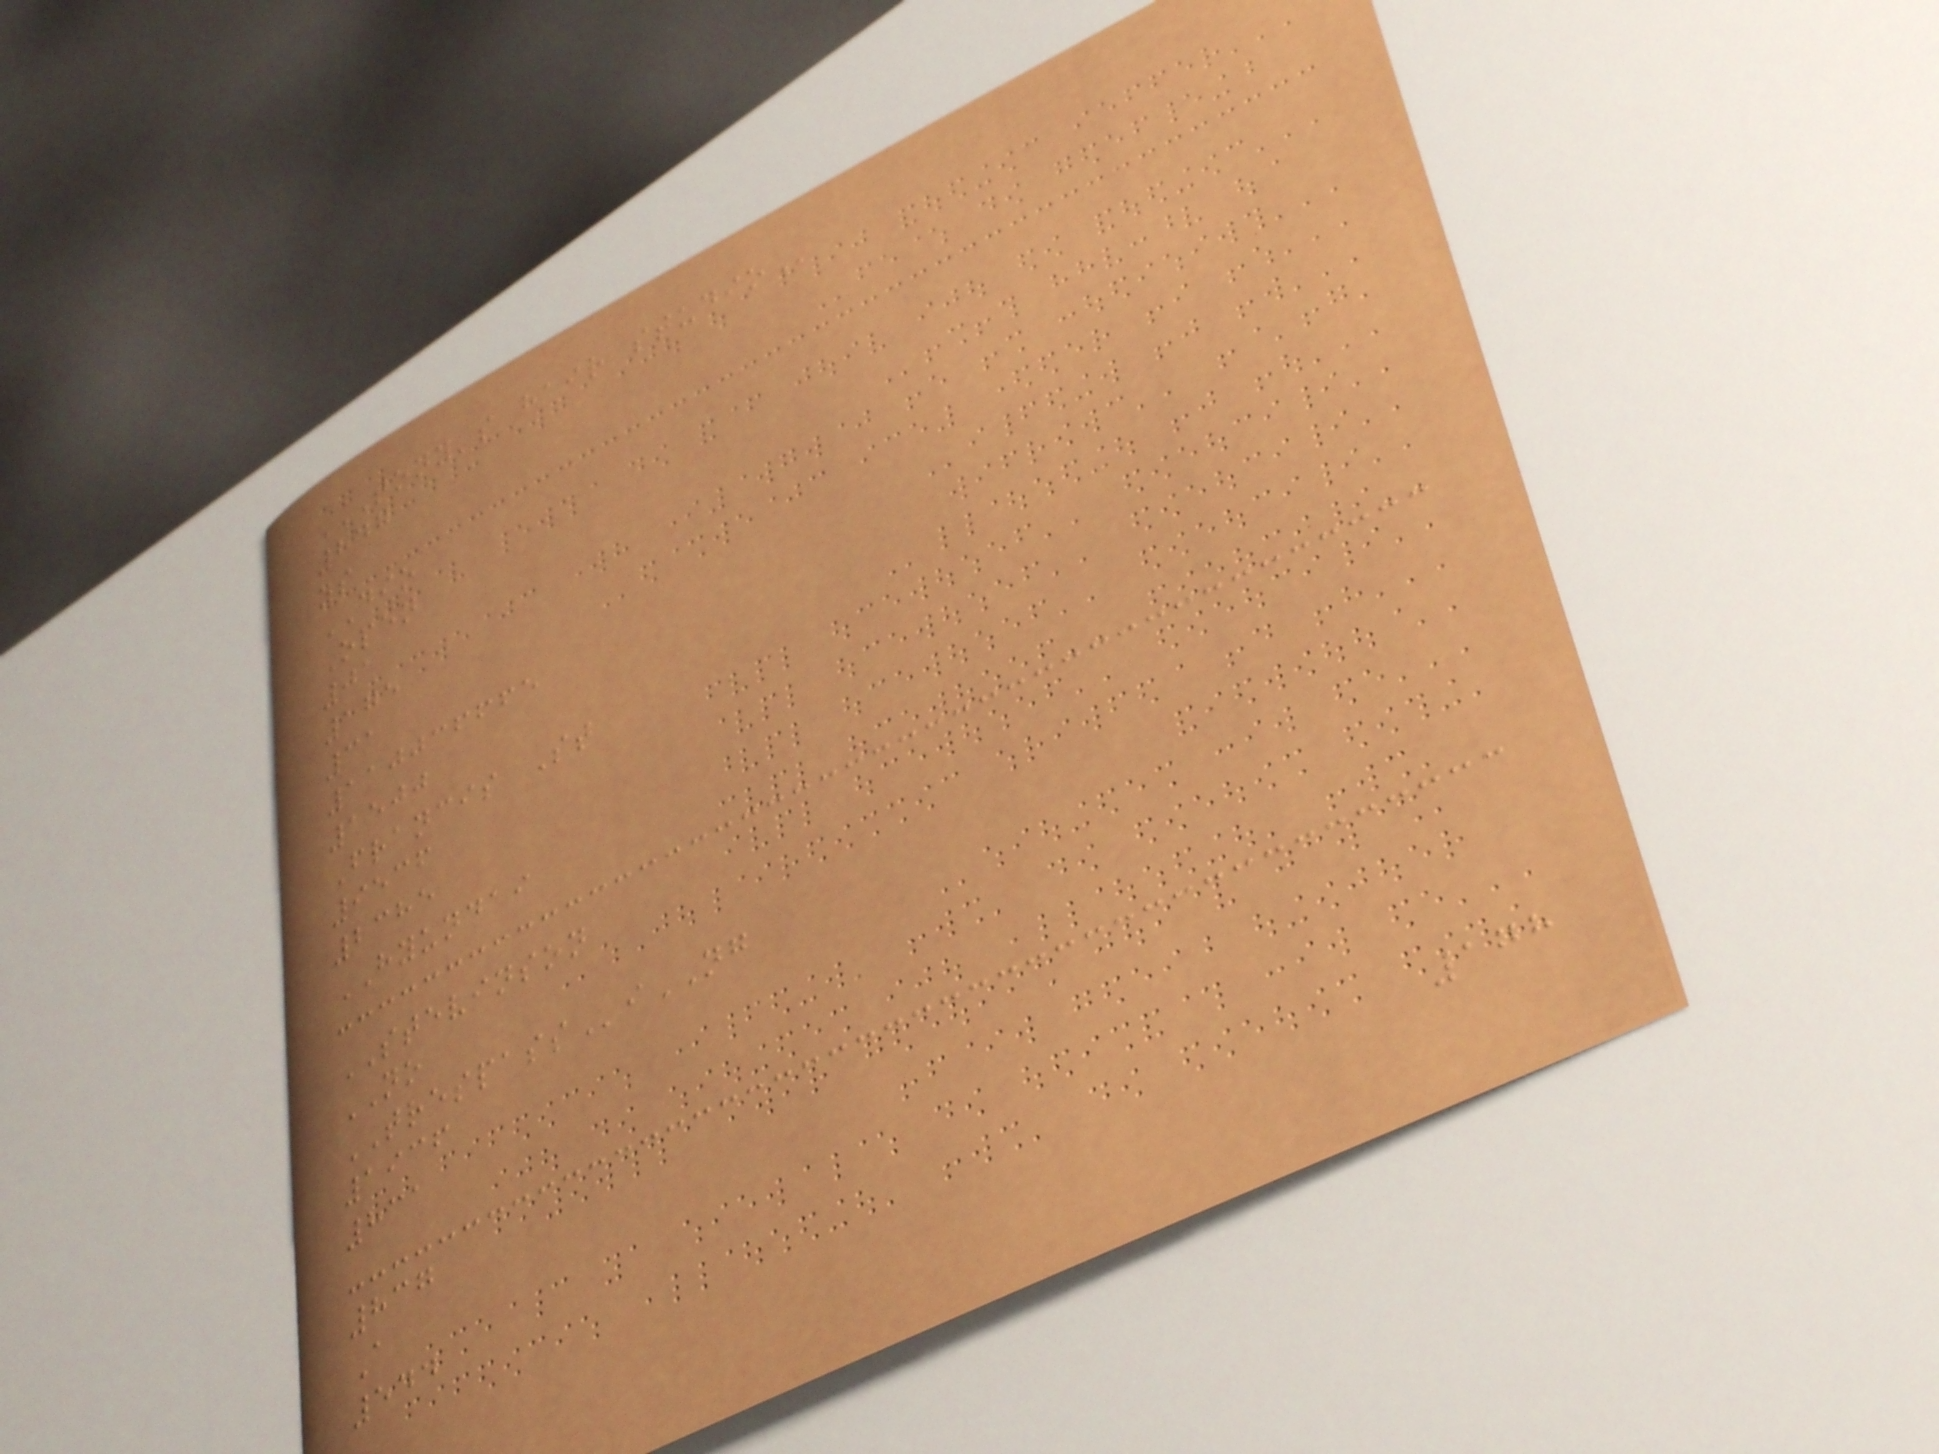TONY'S HAIR STUDIO
847
ys
DIO
Open
01
175
31
110036665
1500
Francis St
9536
2385
HYUNDAI
STEVINSON
NO
TRESPASSiNG
1936
831
837
A
544
178
